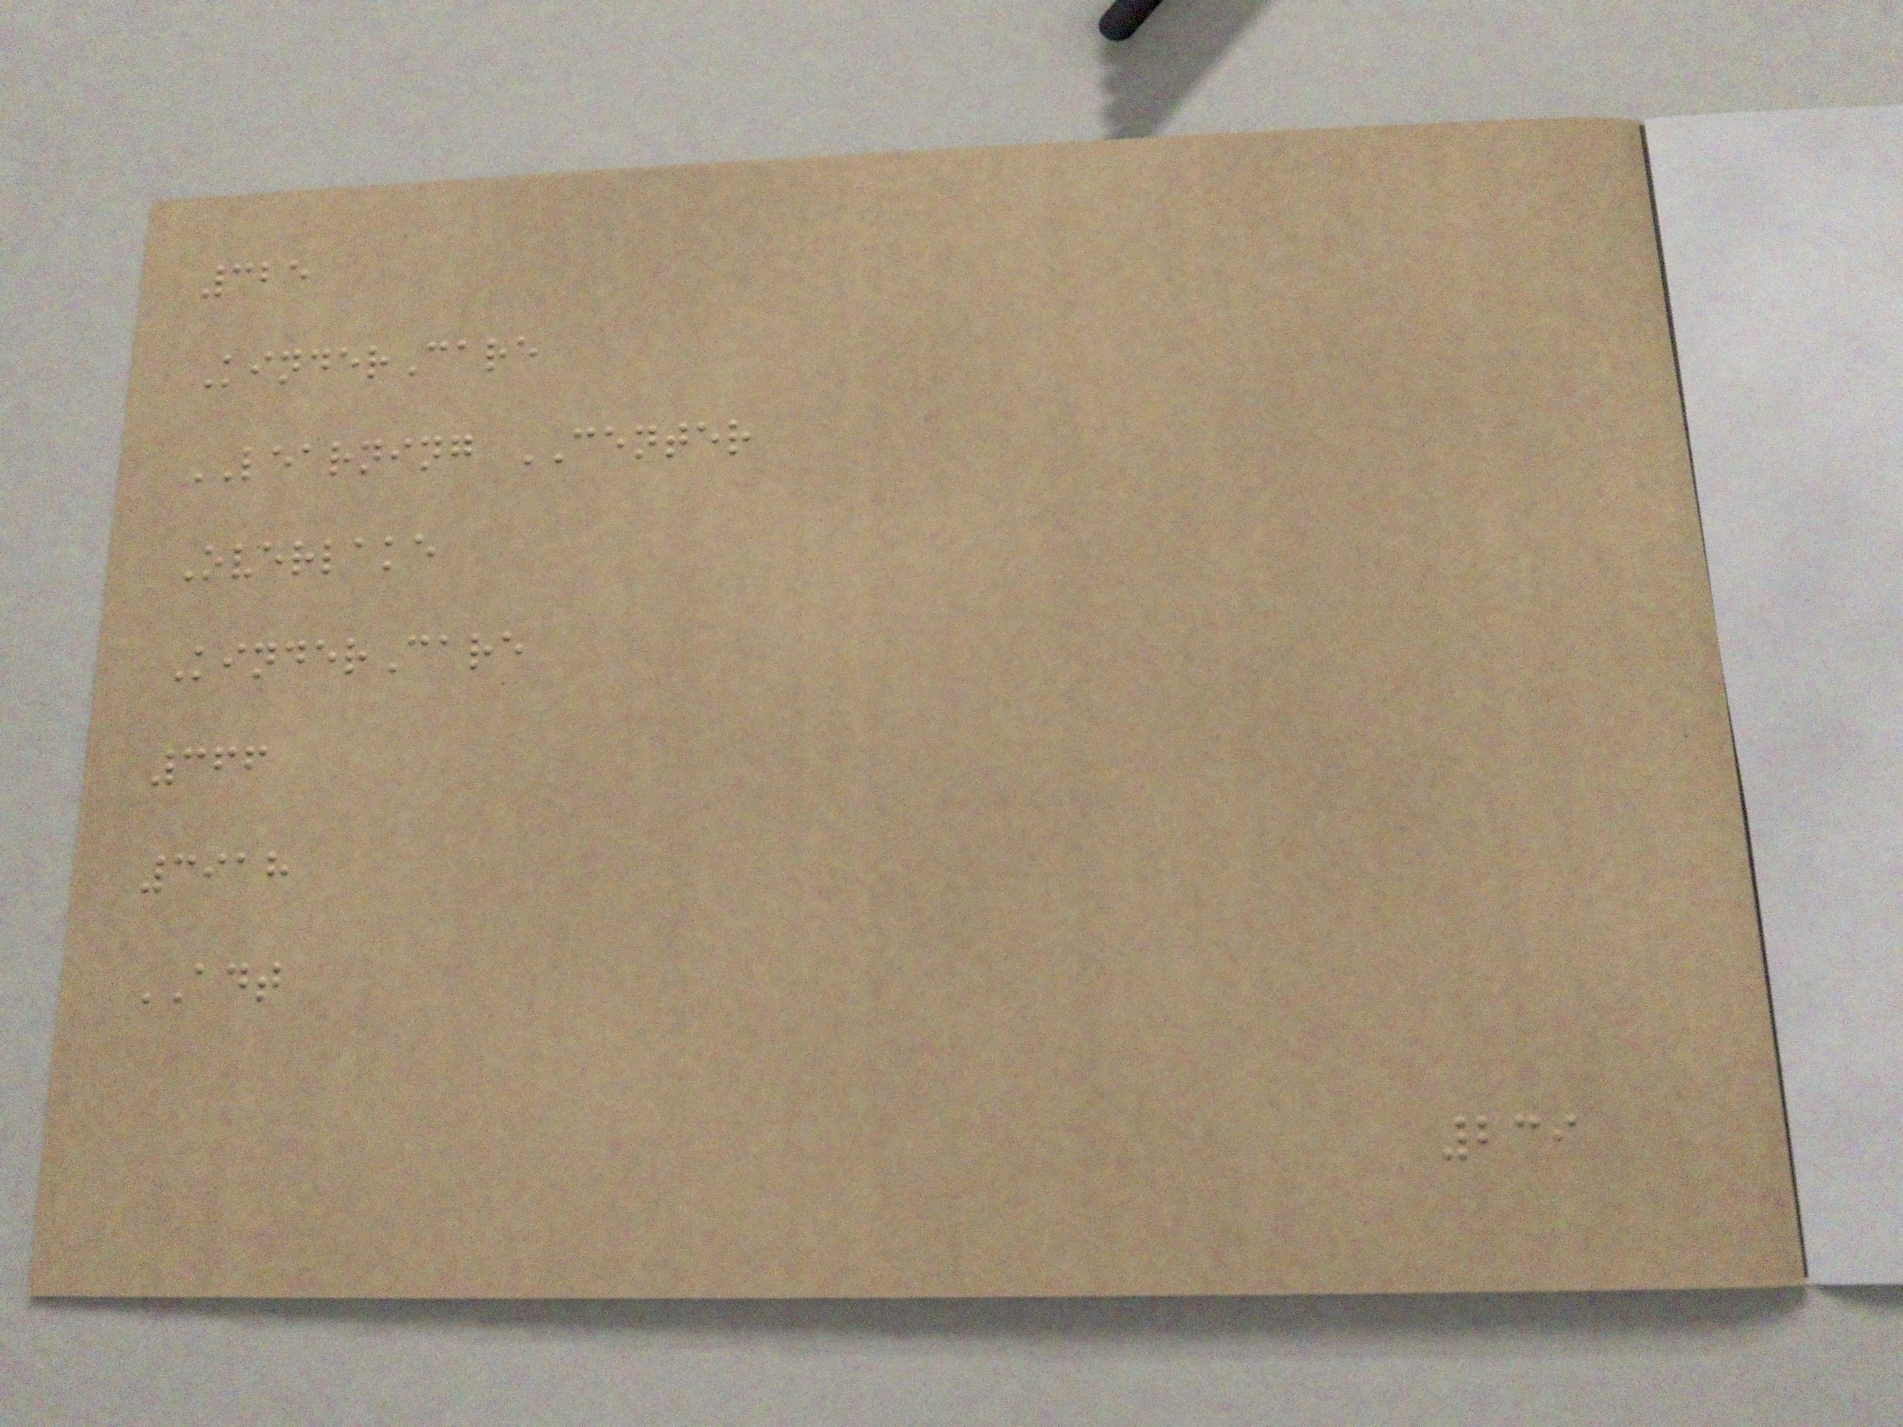325
KinderCare
LEARNING CENTER
Overlake
KinderCare
366
3918
ADT
239
